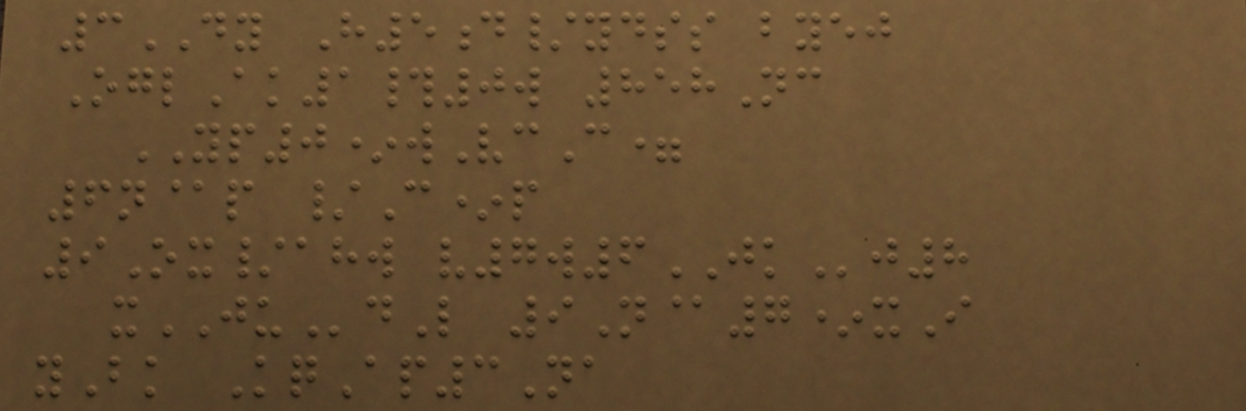3DY H5d/ydss byej
OglAk1#0w 858Nc
YP0*wVcC=
6n@p /C*p
9Ox/ahw v7w6JKj8
xJUdL 9N@7*xI
yBk KqAp3Na
